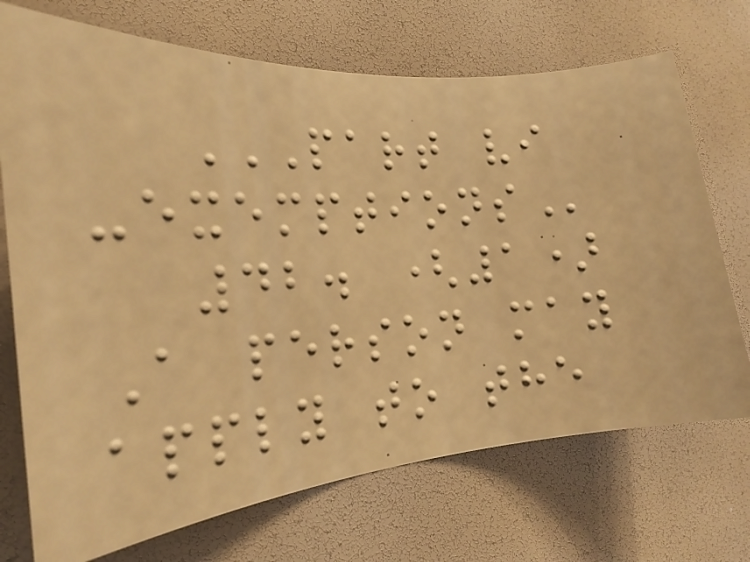PART VI
-EXEMPTIONS
42. (1)
A person may
apply to the
